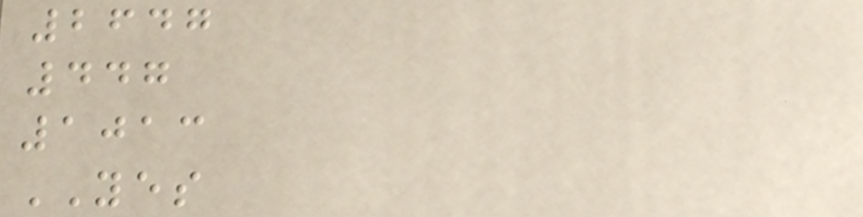2647
447
1013
YES
